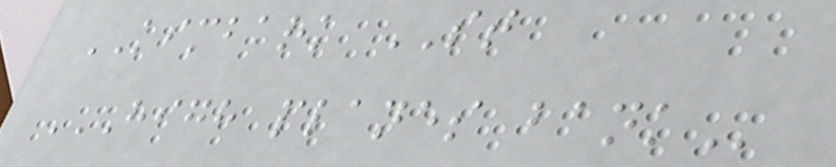KIMBARK ST
HIGH PLANES BANK
